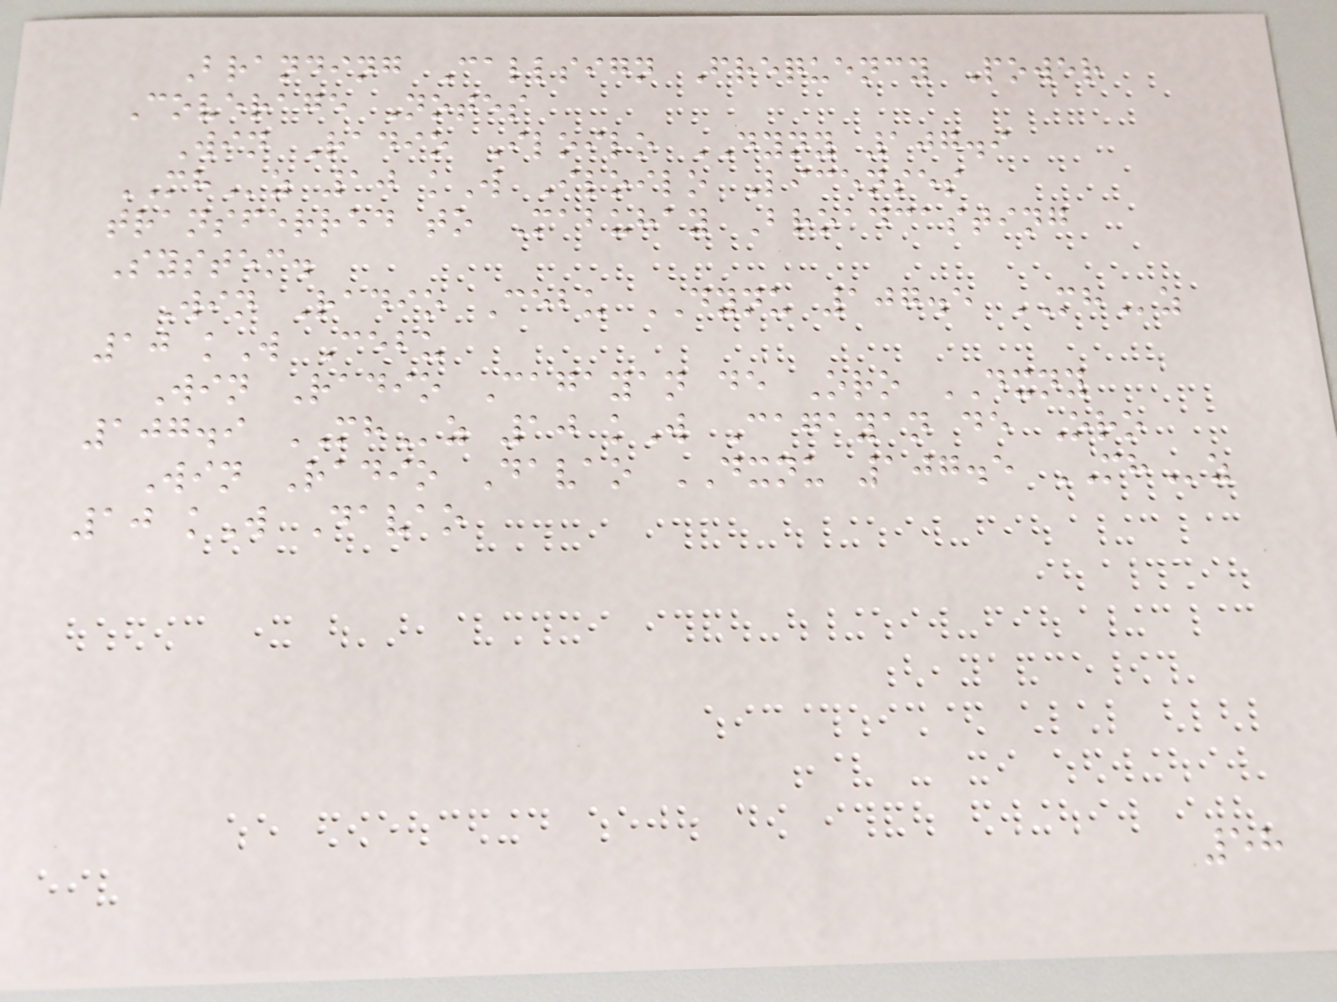Branding Callsign Frequency Power
Coverage Notes
Win Radio Iloilo DYNY 107.9
MHz 10 kW Iloilo Licenses
transferred to Mabuhay Broadcasting
System.
Win Radio Cebu DYNU 107.5 MHz
10 kW Cebu
Win Radio Cagayan de Oro DXNY
107.9 MHz 10 kW Cagayan de Oro
Win Radio Davao DXNU 107.5 MHz
10 kW Davao
58
